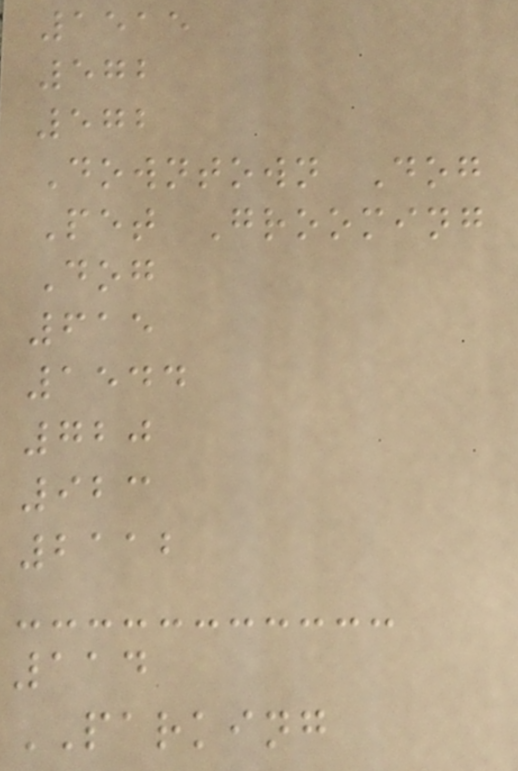1515
572
572
Downtown Dog
Pet Grooming
Dog
615
1544
720
923
2112
114
PARKING
